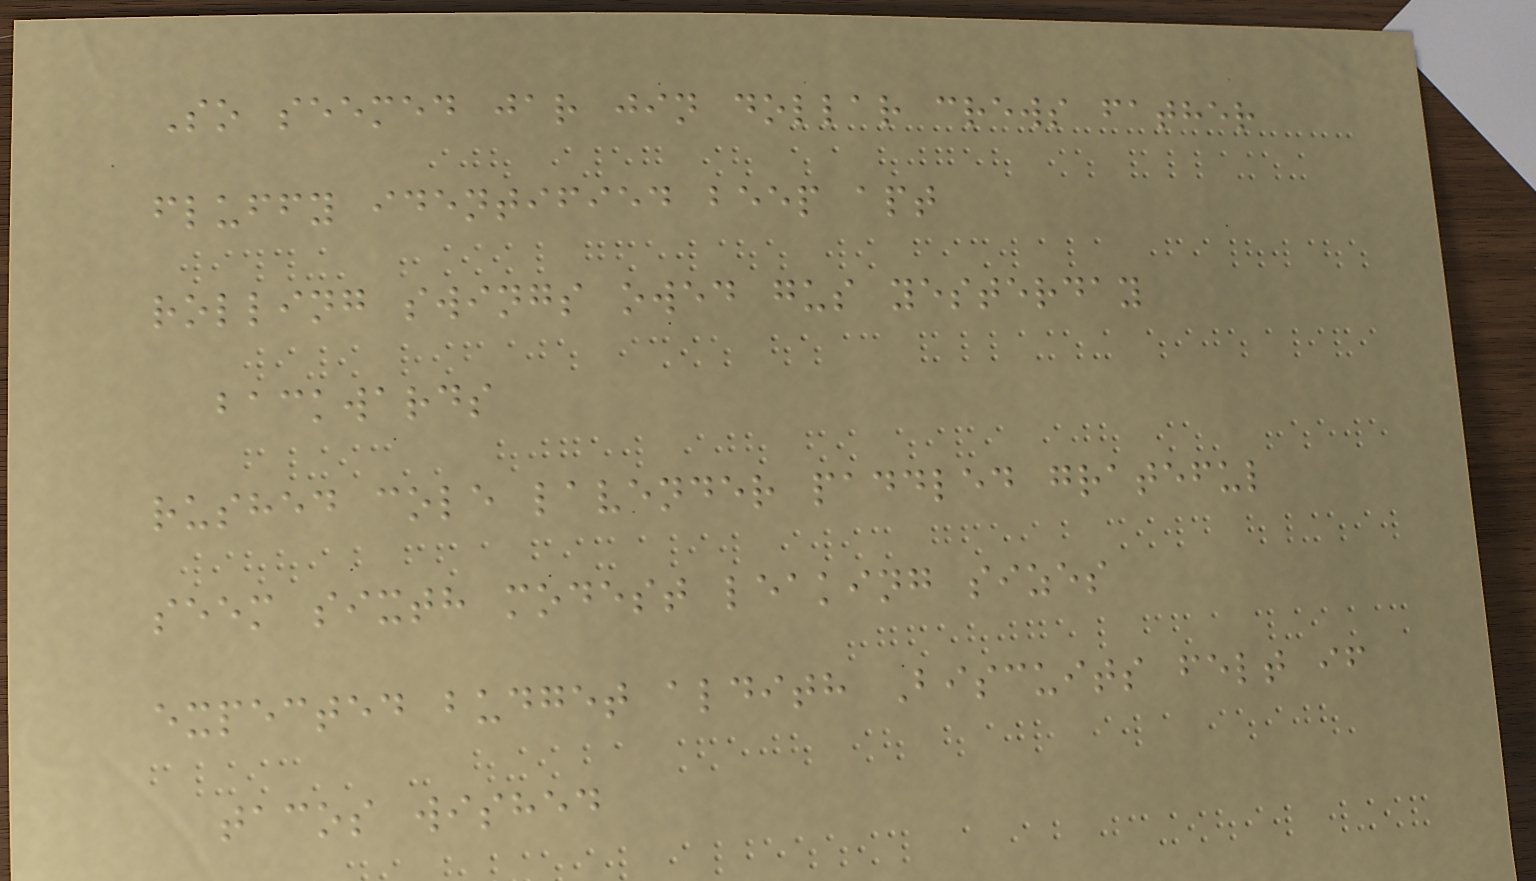So seemed jar jin dollar crews father
fluffy identified beep apt
rolling swings owed gus yesterday
backwards
rushed cole lavender paddled grateful
seem sixth modest leaking sizes
expected budget aldith Biscuits felt if
tacos wished
